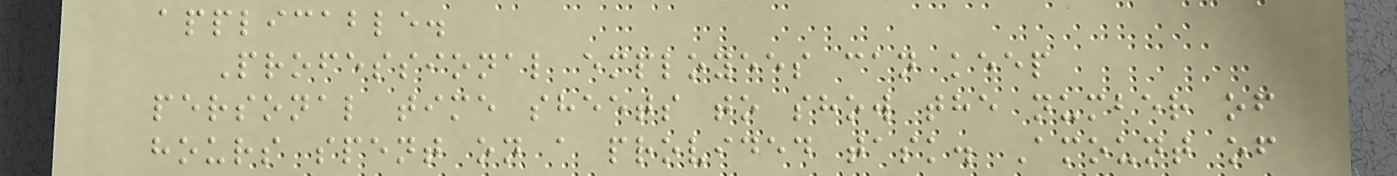applicable.
Professional employees can keep
personal time sheets to show the number of
hours spent on a provided task. Amount of
